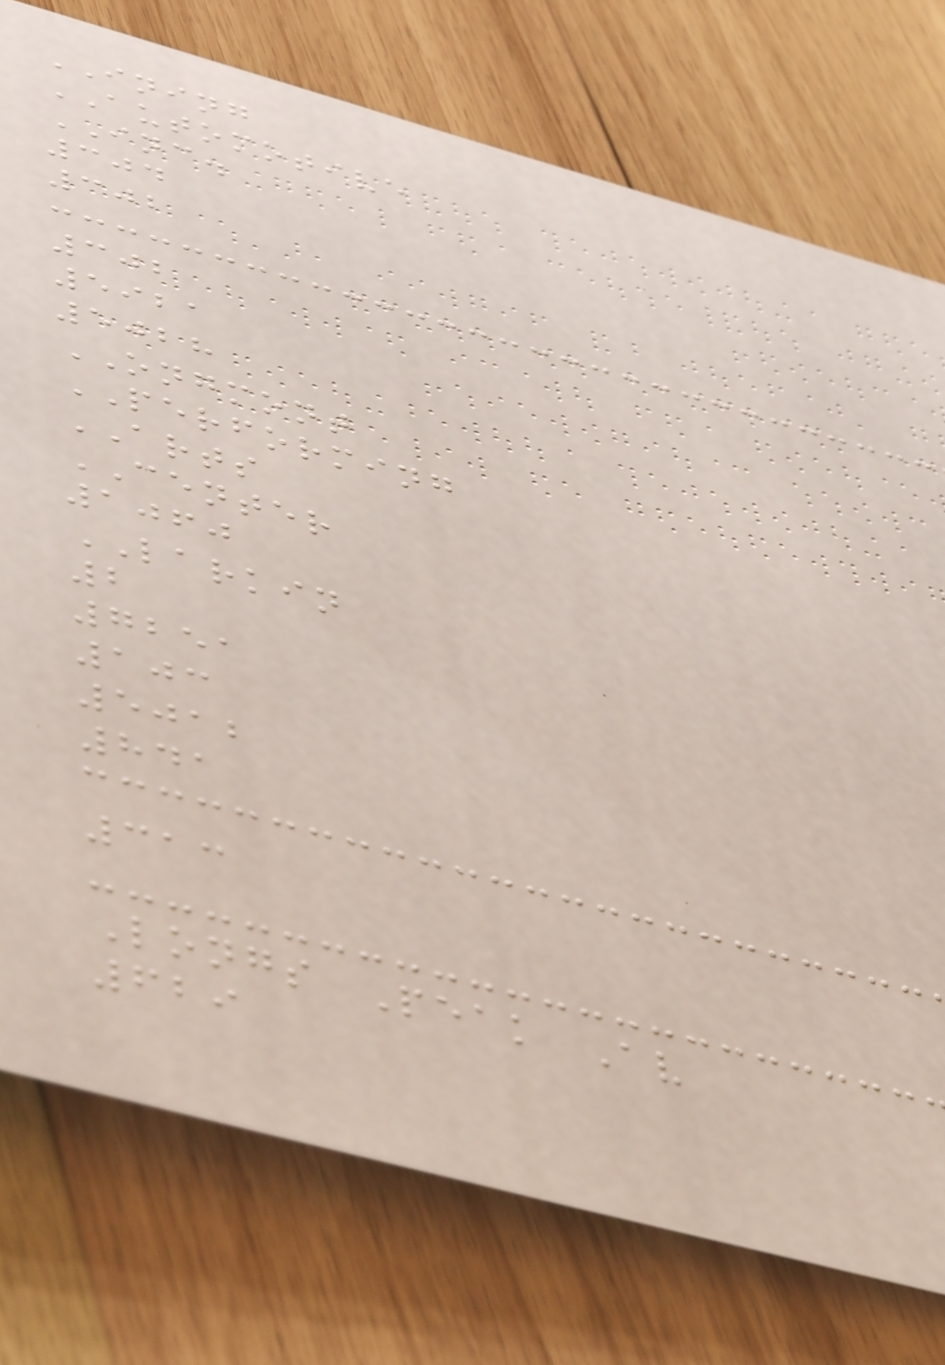INING
AUTOMOTIVE
INC.
304
302
302
5921
5028
ONGMONT
PERFORMING
ARTS
CENTER
1060
LARKIN
2
7251
103
5012
841
313
Longs Peak Av
629
